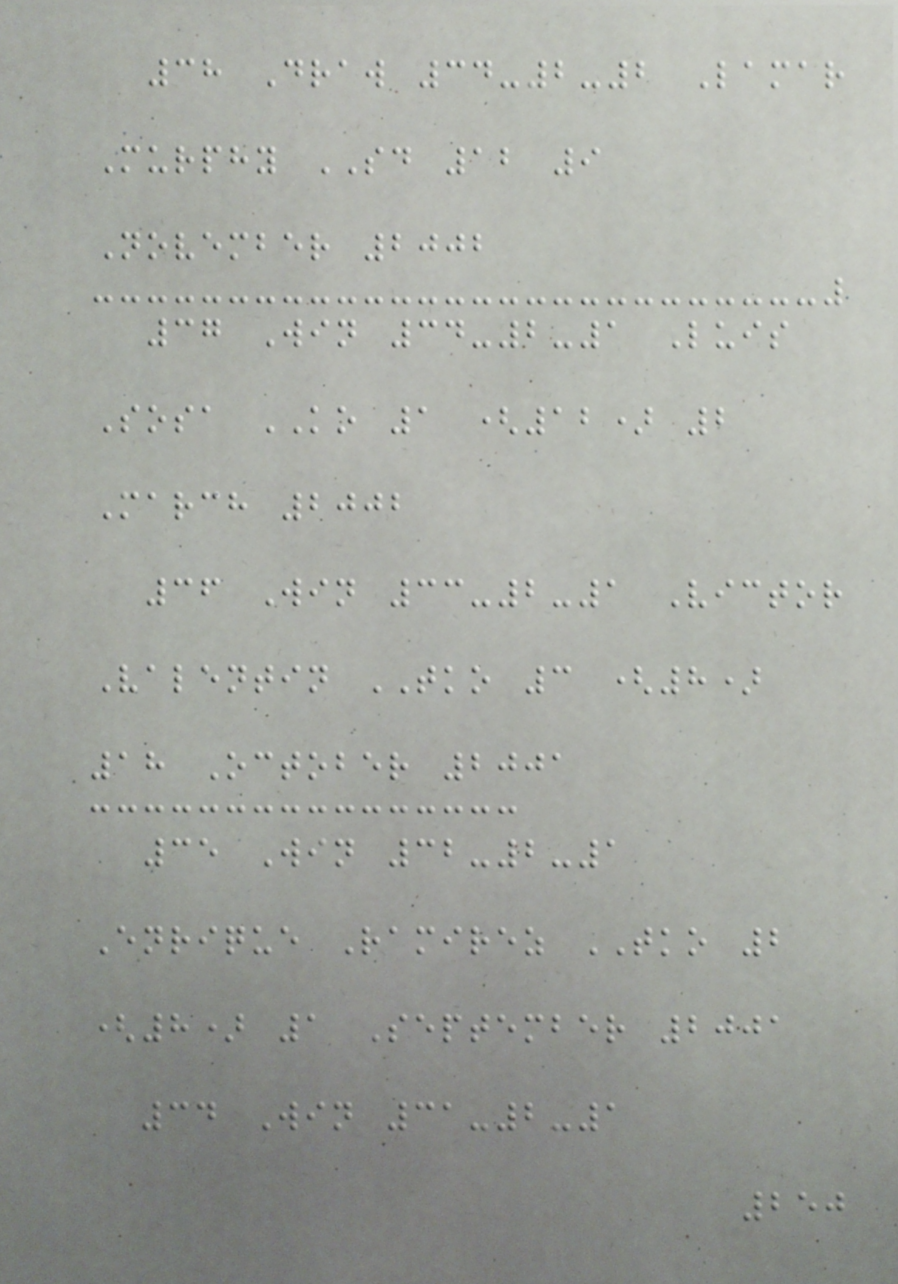38 Draw 34-2-2 Lamar
Murphy SD 12 9
November 2002
37 Win 34-2-1 Luis
Sosa KO 1 (12) 2
March 2002
36 Win 33-2-1 Victor
Valentin TKO 3 (8)
18 October 2001
35 Win 32-2-1
Enrique Ramirez TKO 2
(8) 1 September 2001
34 Win 31-2-1
250
